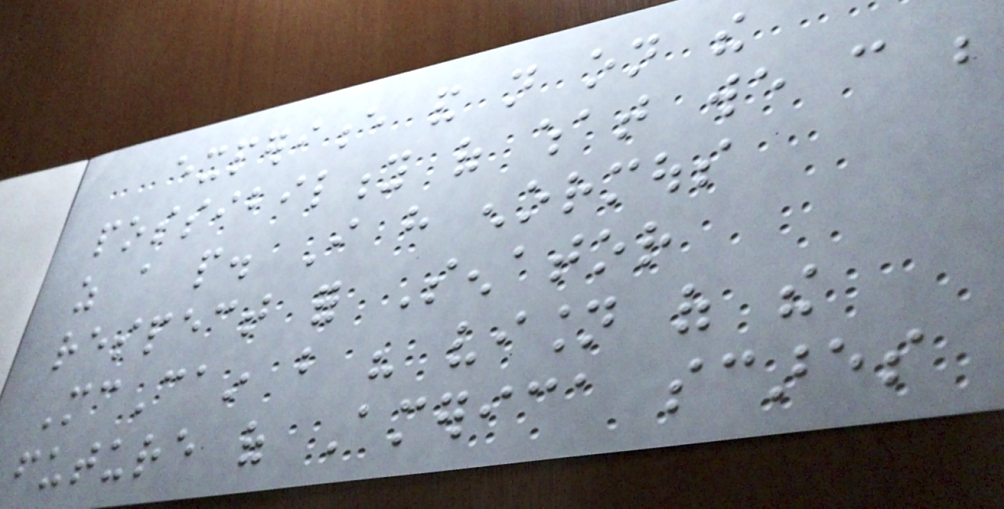experience and not on the
possibility of what we can be
as a people. I have enormous
respect for Senator
McCain but his vision of the
future of America scares
